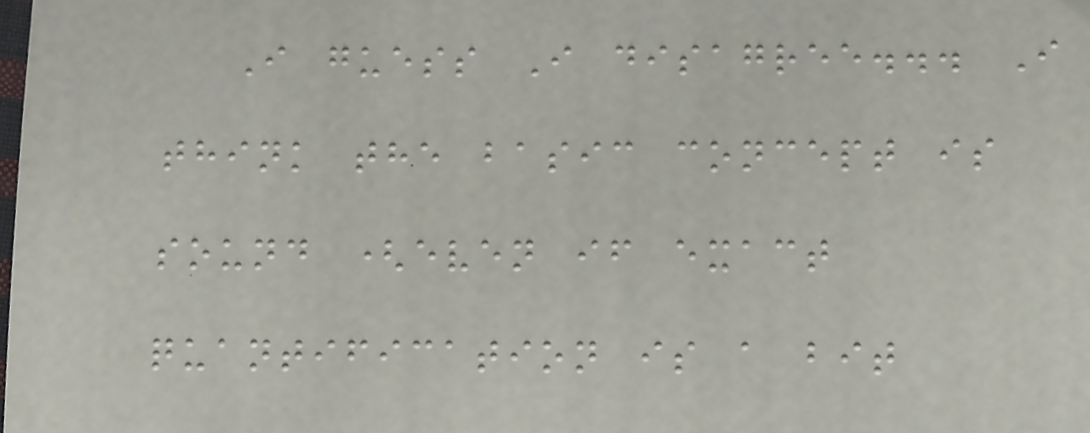I guess I disagree... I
think the basic concept is
sound (even if exact
quantification is a bit
